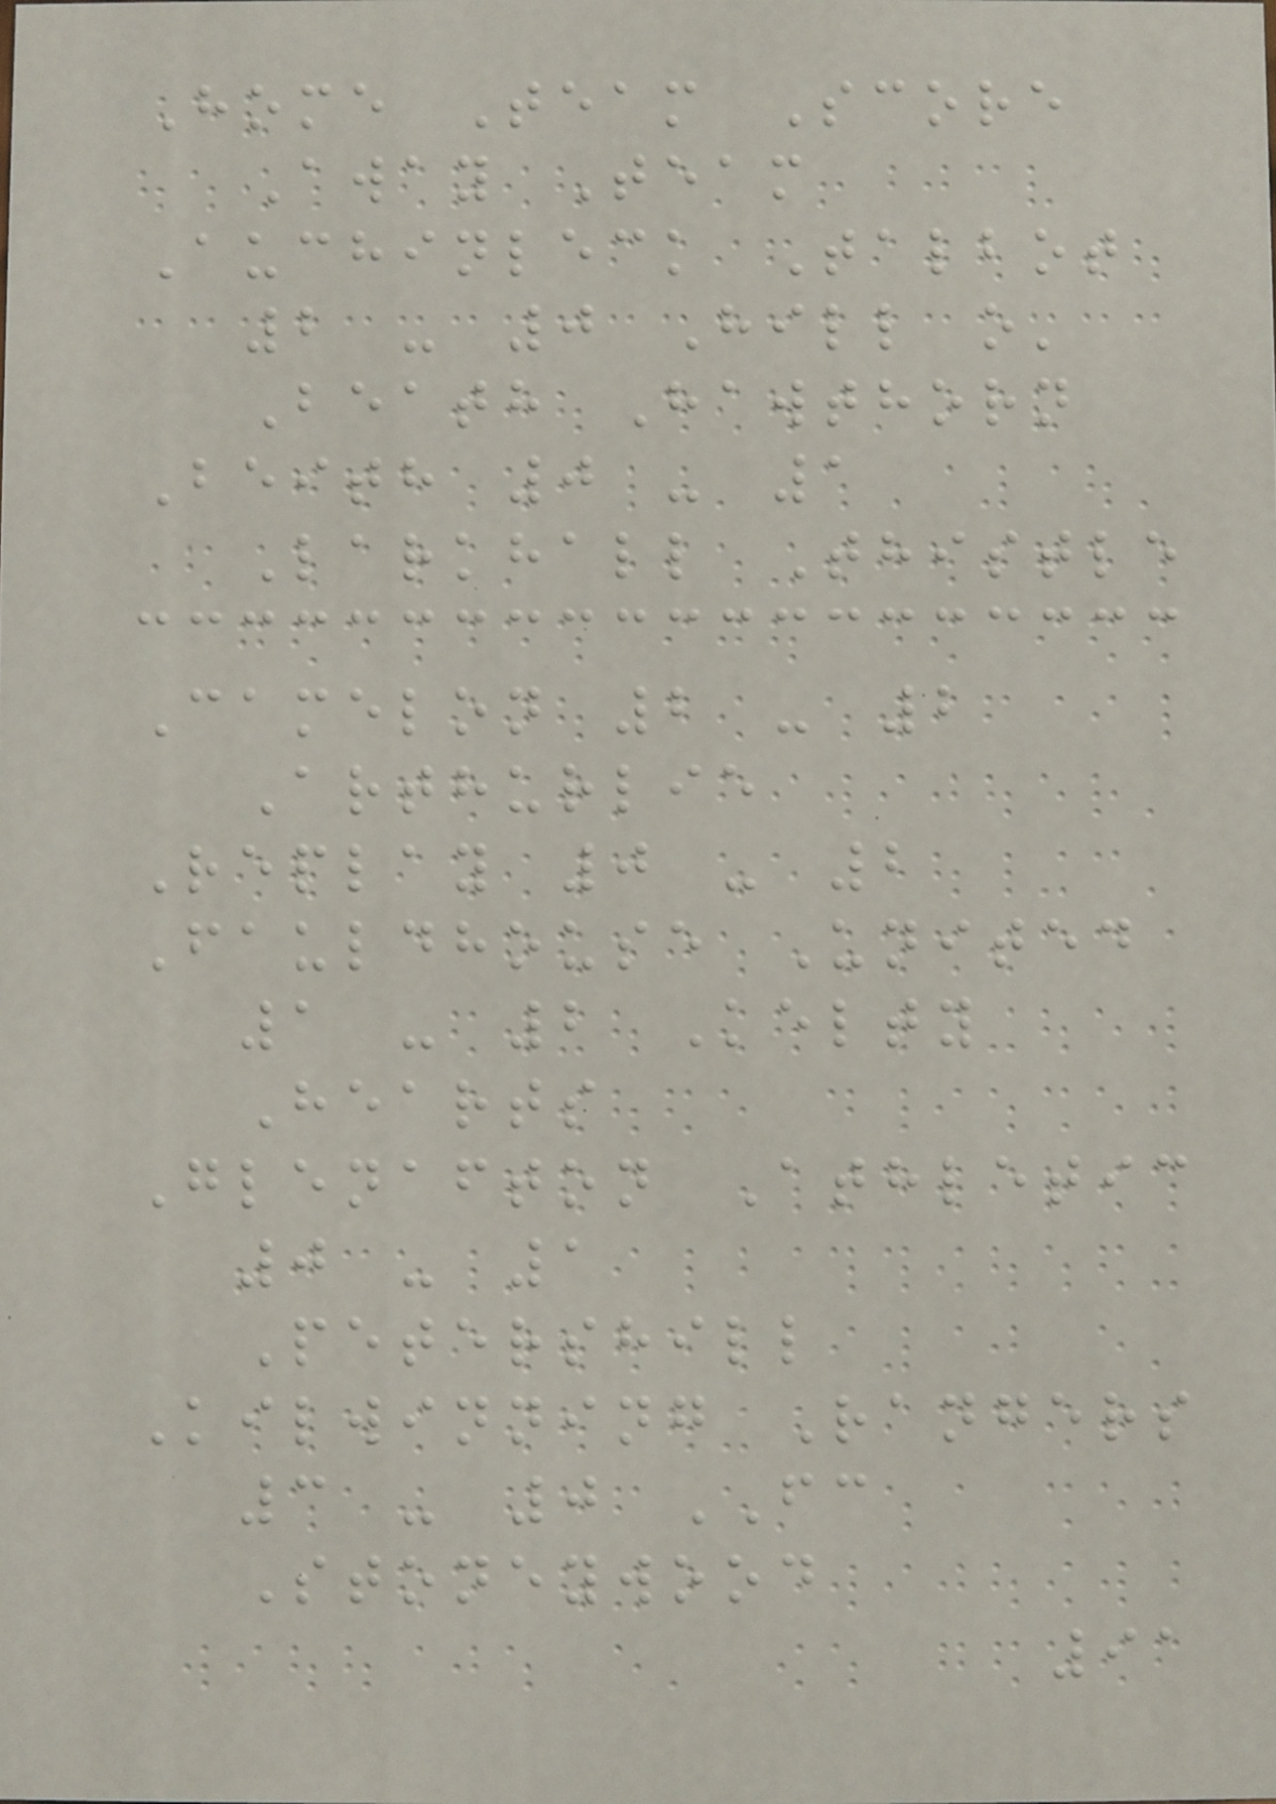Home Team Score
Away Team
Auchinleck Talbot
2 - 0 Hill o'
Beath Hawthorn
Beith 0 - 1
Larkhall Thistle
Camelon 2 - 2
Arthurlie
Replay 0 - 2
Fauldhouse United
1 - 2 Kelty
Hearts
Glenafton Athletic
0 - 1
Petershill
Kilwinning Rangers
3 - 0 FC
Stoneywood
91
